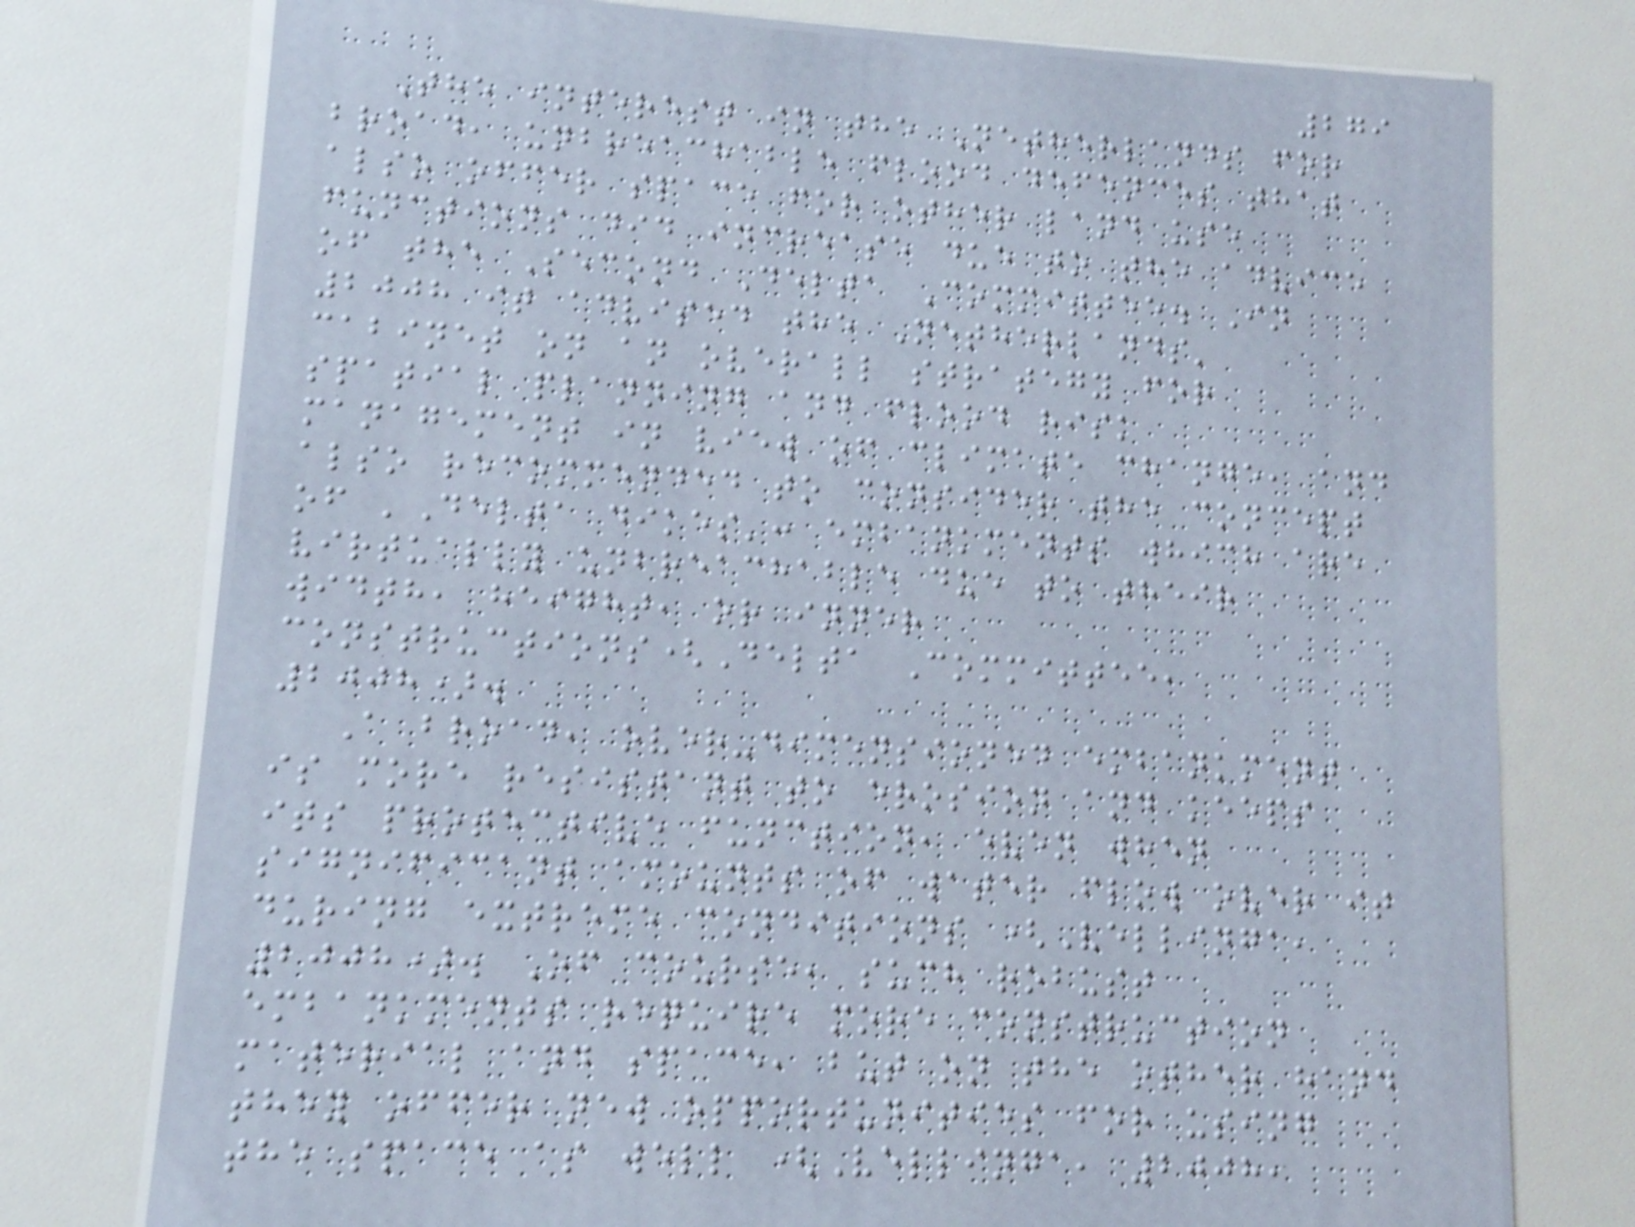279
The interest in the Netherlands for
broad, unbreachable flood defences that
also offer space for other land use
functions did increase due to the advice
of the Second Delta Committee. In
2008 it advised the Netherlands'
cabinet on an overall strategy for
spatial planning and flood risk
management in view of climate change, and
also recommended to consider the concept
of 'Delta dikes': embankments which are
virtually unbreachable due to their
width, height, or inner
constructions(Delta Committee,
2008).
A broad, over-dimensioned embankment
is more resistant to erosion and keeps
its protective function, even when
significant amounts of water flow over it
during extreme conditions (Vellinga,
2008). Of course, such robust
embankments require more construction
material and space, but on the other hand
they offer new opportunities for using
the space as well (Vellinga, 2008,
